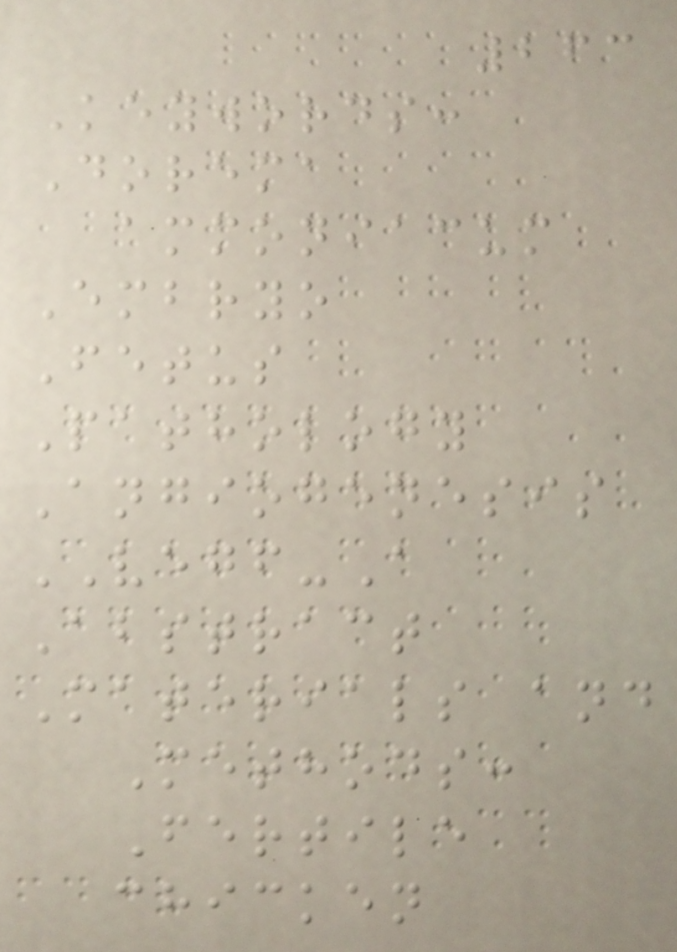263
Keywords:
Dorema
ammoniacum
Embryo
Fetus
Pathology
Angiogenesis
VEGF-A
Abstract
Materials and
Methods:
Fertile
chicken
